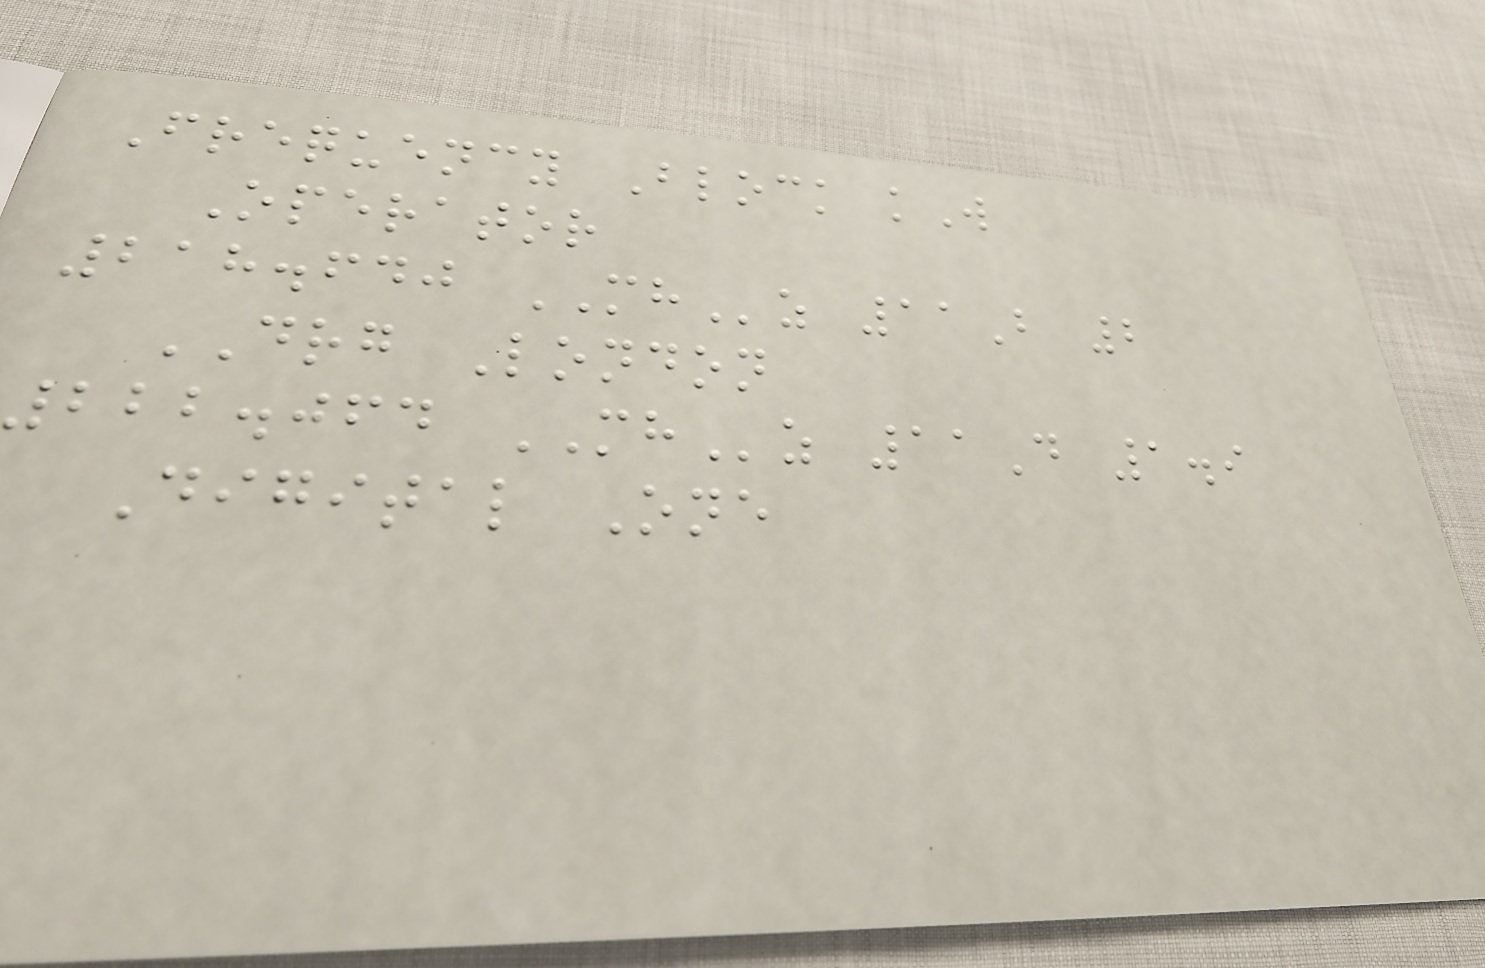Frequency Block kW
Operator
218.640 MHz 11B 2
DRG London
222.064 MHz 11D 1.9
Digital One
